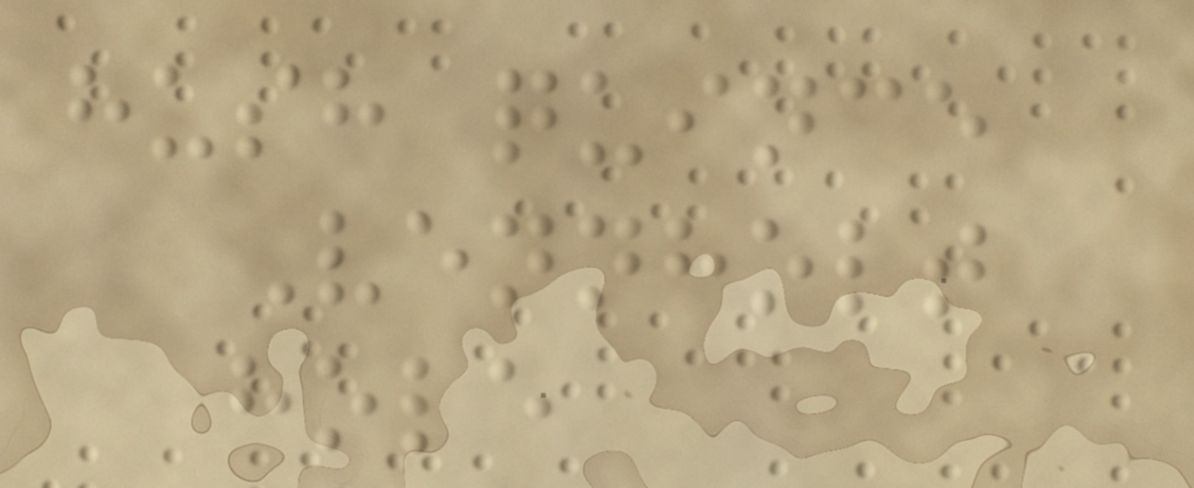hush quince
Vennholt
hole
